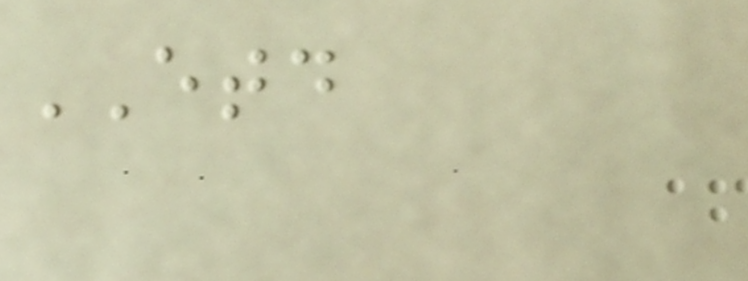ETD
